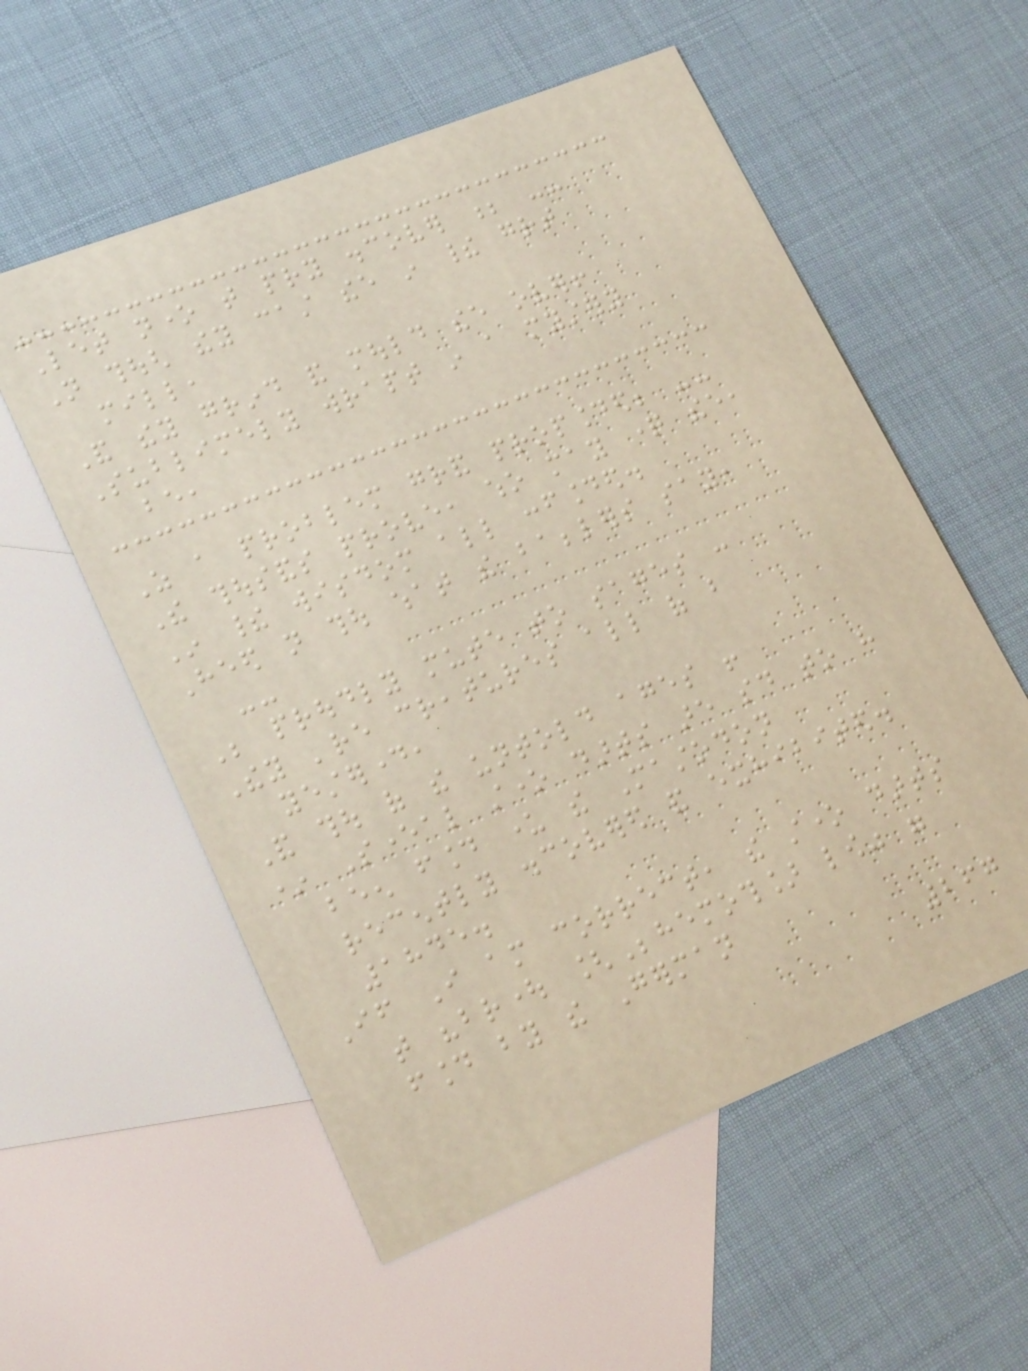Let none that pry discover ; --
Not though they cast thee in their great
mill,
And they grind and mould thee over!
Sublimely wrapt in a mystery
be,
As a problem grand propounded; --
The thousands prove, who may question thee,
In their wisdom all confounded.
Heed not thou what the babblers say,
--
Be proudly mute to sages :
They 're creatures all of but
yesterday,
And thou of the untold ages !
* Several stone darts are said to have
been found under the Mastodon
recently discovered and exhibited.
1845.
If I am correct, the stone darts
that "brought [Behemoth] low" were
found by the German
267
